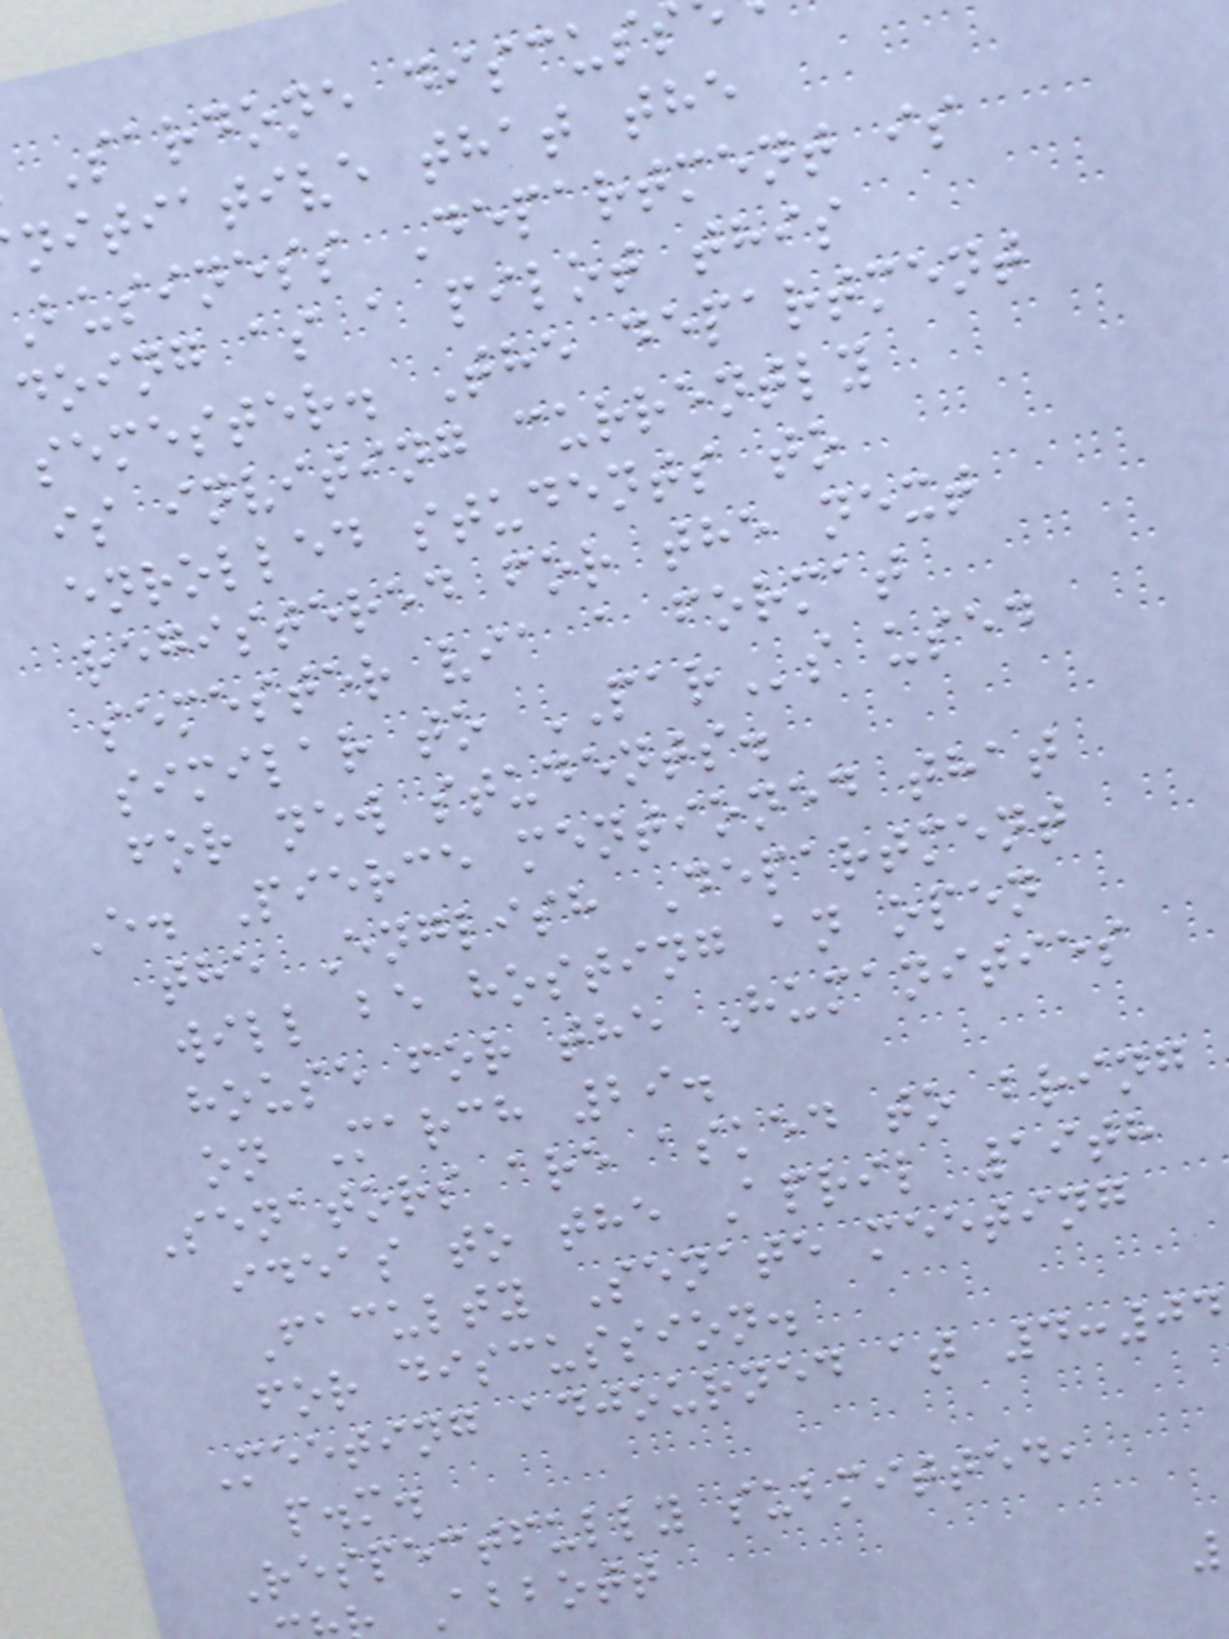Sardone discuss
nitiative that the
business Department is
doing as a pilot this
semester. The department
is inviting currently
enrolled students to
registered for the next
semester via a format
similar to PARs used
for new students.
E. Pierce mentioned that
the English Department
will be hosting an open
house for the Humanities
on March 29.
Senators are asked to bring
ideas to the April 19th
Faculty Senate meeting
for discussion.
Meeting adjourned at 4:04
p.m.
Respectfully submitted,
Abbott
